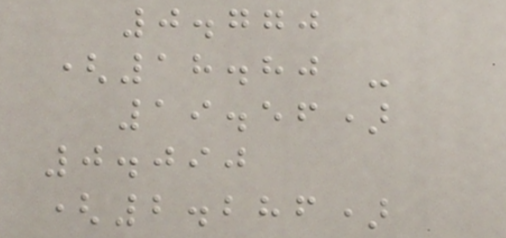0.770
(18.80 -
19.56)
0.090
(2.286)
